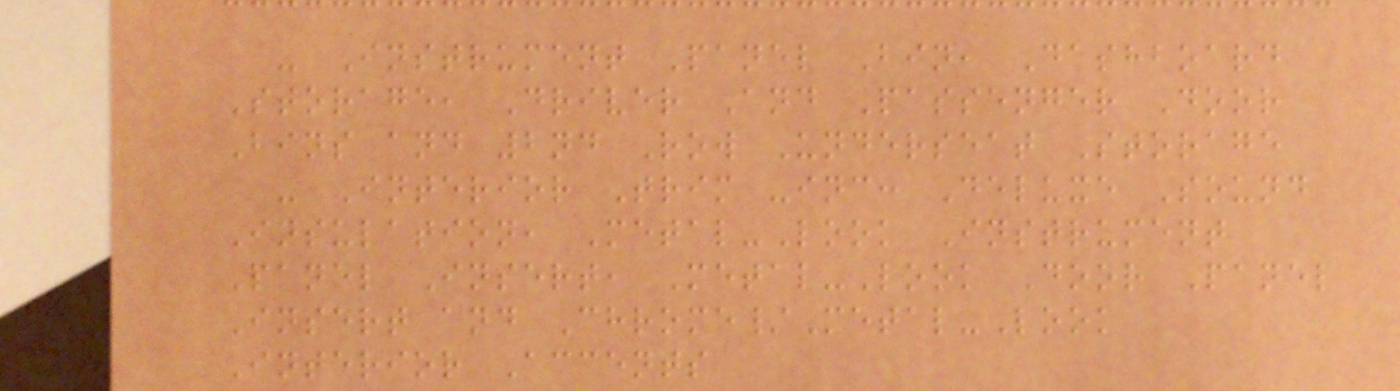- Instrument Panel Bin, Dashboard
Storage, Driver And Passenger Door
Bins and 2nd Row Underseat Storage
- Interior Trim -inc: Deluxe Sound
Insulation, Metal-Look Instrument
Panel Insert, Metal-Look Door Panel
Insert and Chrome/Metal-Look
Interior Accents
